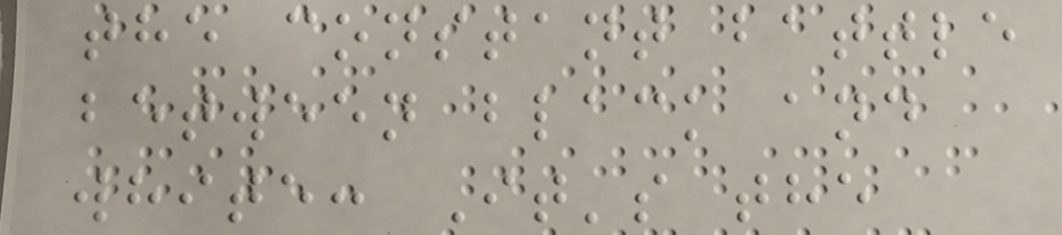the constant battle
between black and
white: It's the
